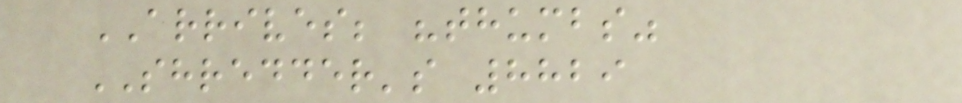ARRIVES; "thumbs"
SHREDDER's 8829
